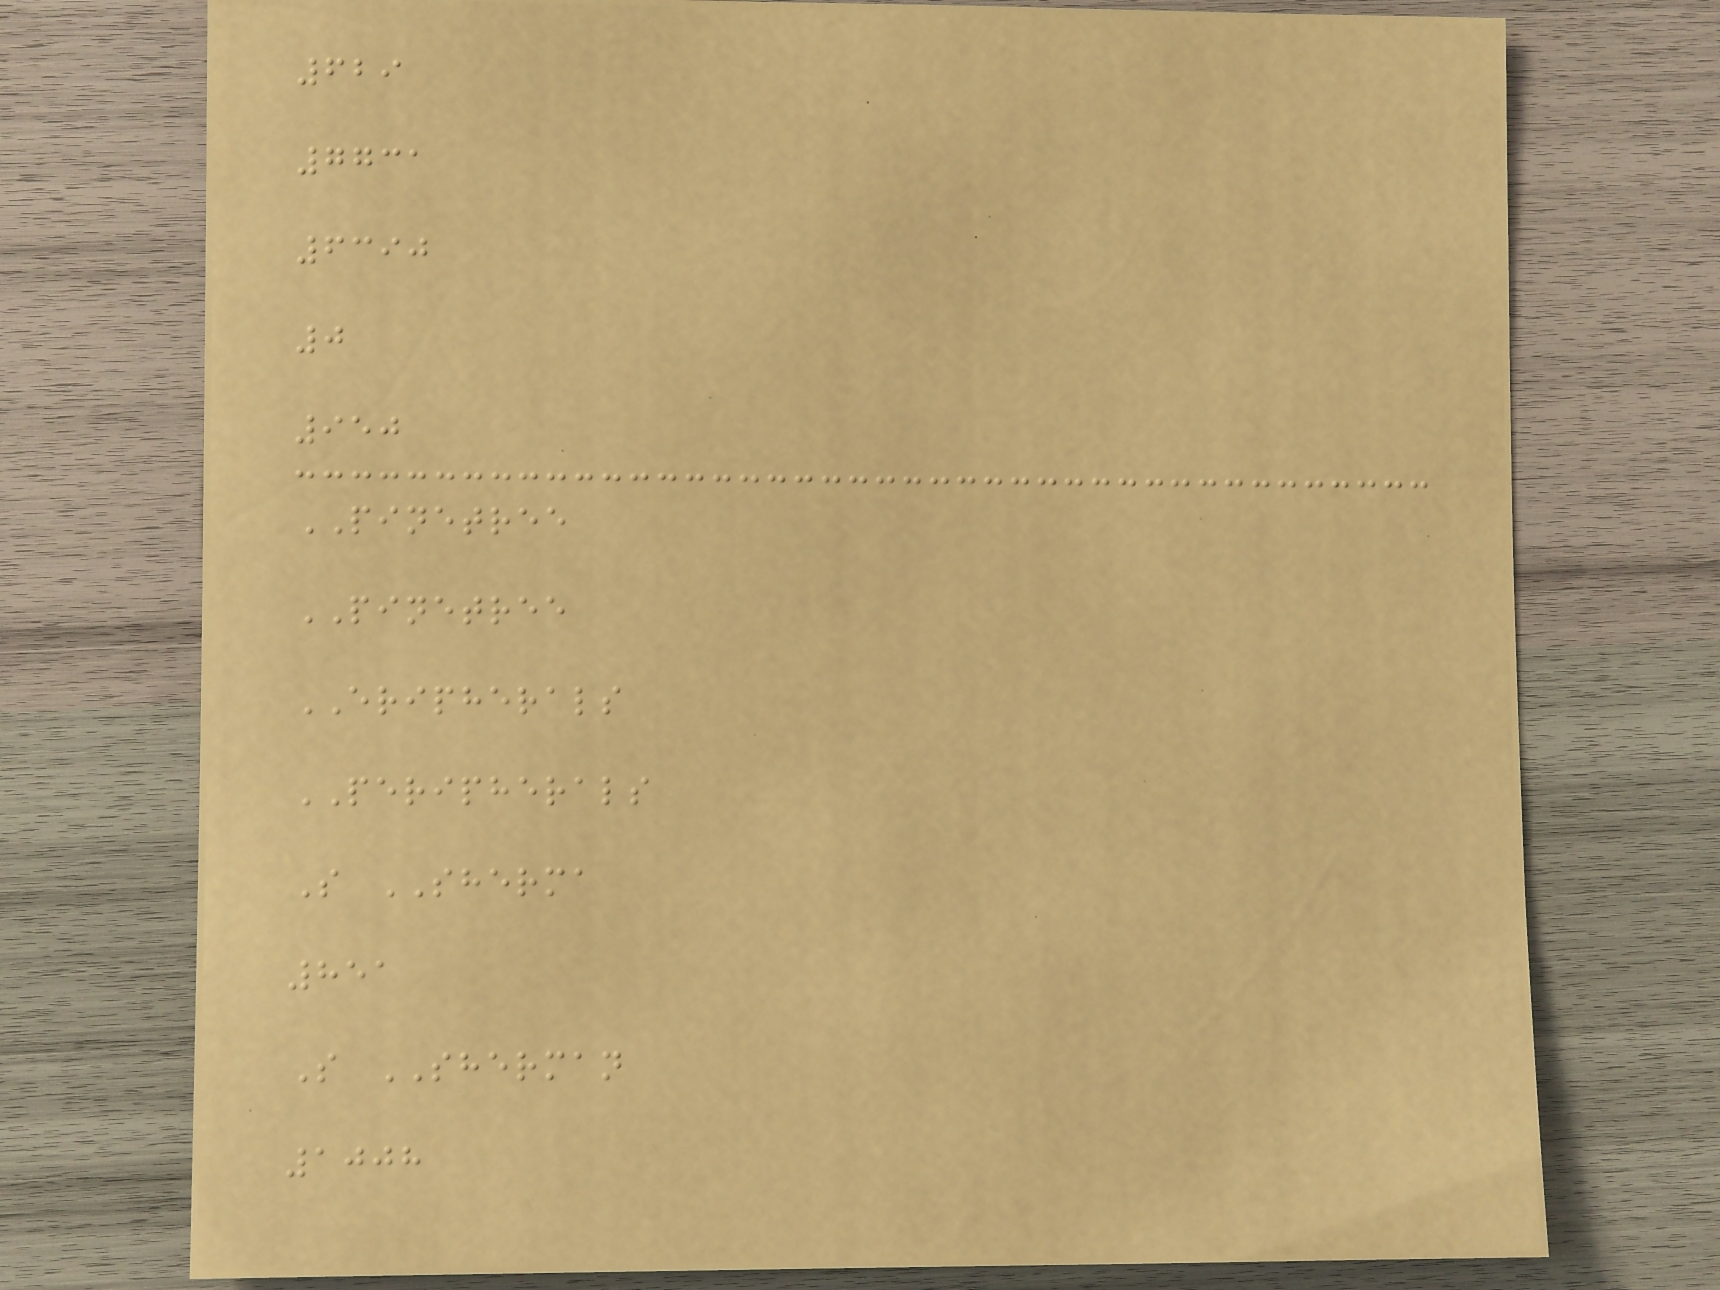629
7731
6390
0
950
PINETREE
PINETREE
ERIPHERALS
PERIPHERALS
S SHERMA
851
S SHERMAN
1008
